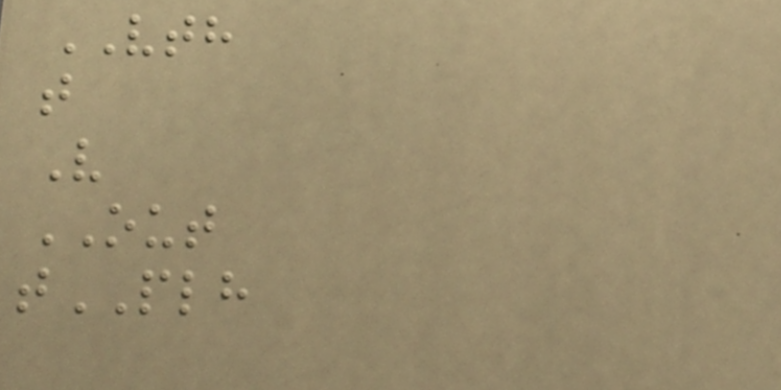VTH
t
V
OUT
tPLH
